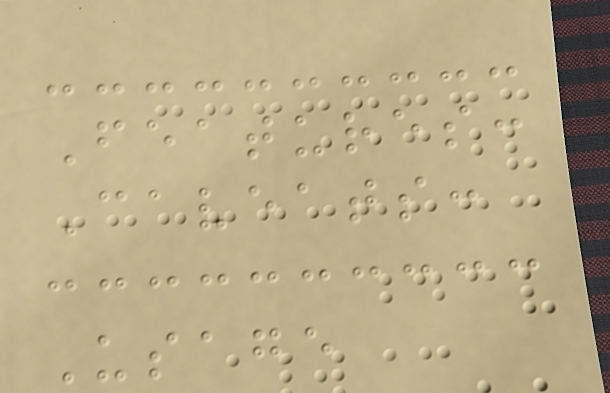Features:
Caveats:
Usage
